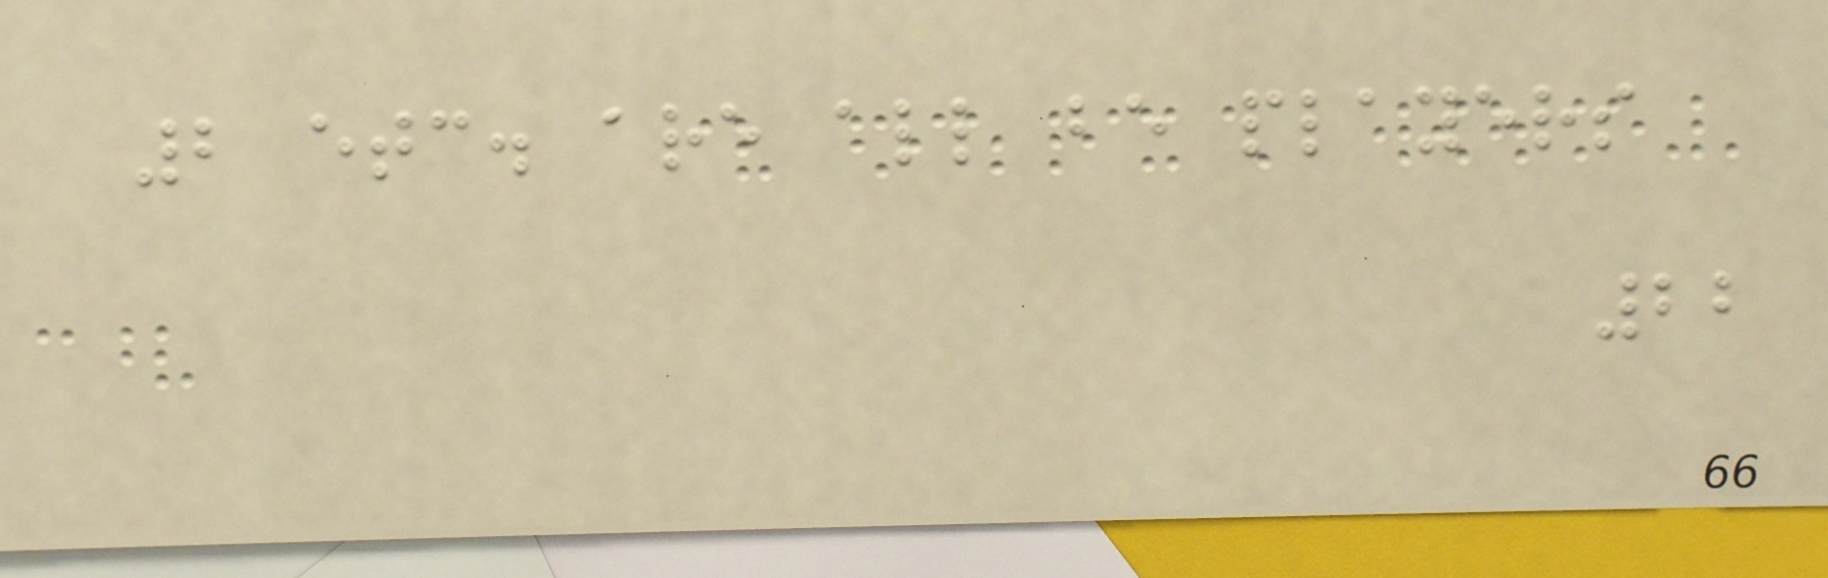2 etc. are all be players
22
